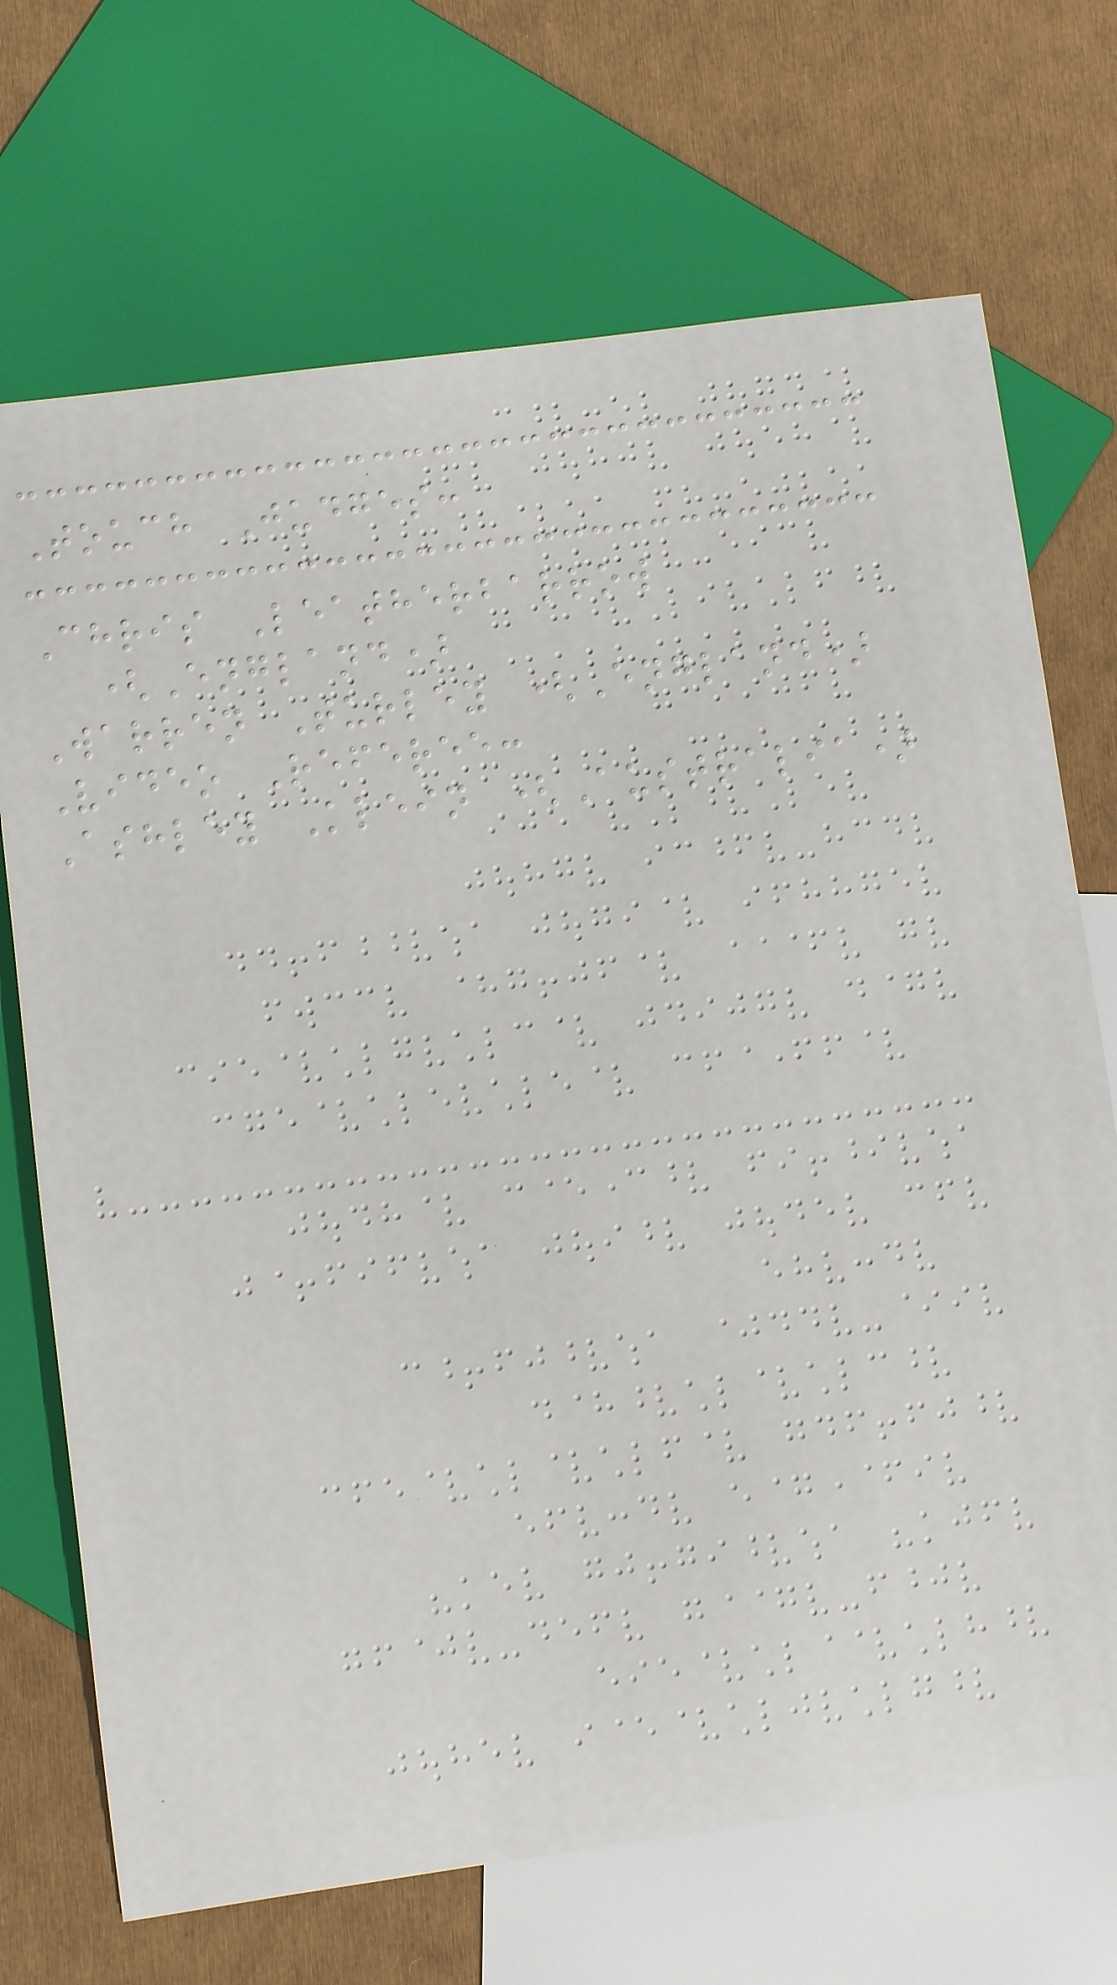Touch Judges:
Chris Leatherbarrow
(England)
Warren Turley (England)
Video Referee:
Ashley Klein (Australia)
